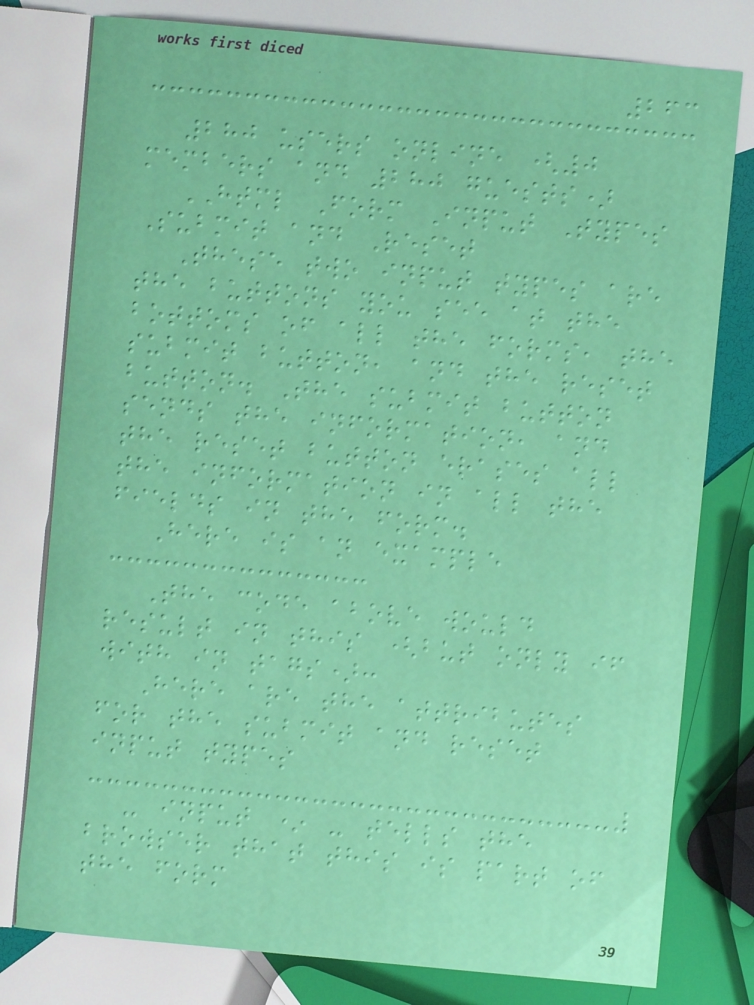263
280 users online (0
members and 280 guests)
HTML Form Input Types
Submit and Reset
These two input types are
the buttons you see at the
bottoms of all the forms, the
submit button, and the reset
button. The submit button
sends the information, and
the reset button erases all
the information in all the
fields in the form.
Here is an example
The code above would
result in this (but only if
with in tags):
Here are the attributes
for the submit and reset
input types
- input * - tells the
browser that this is part of
the form
